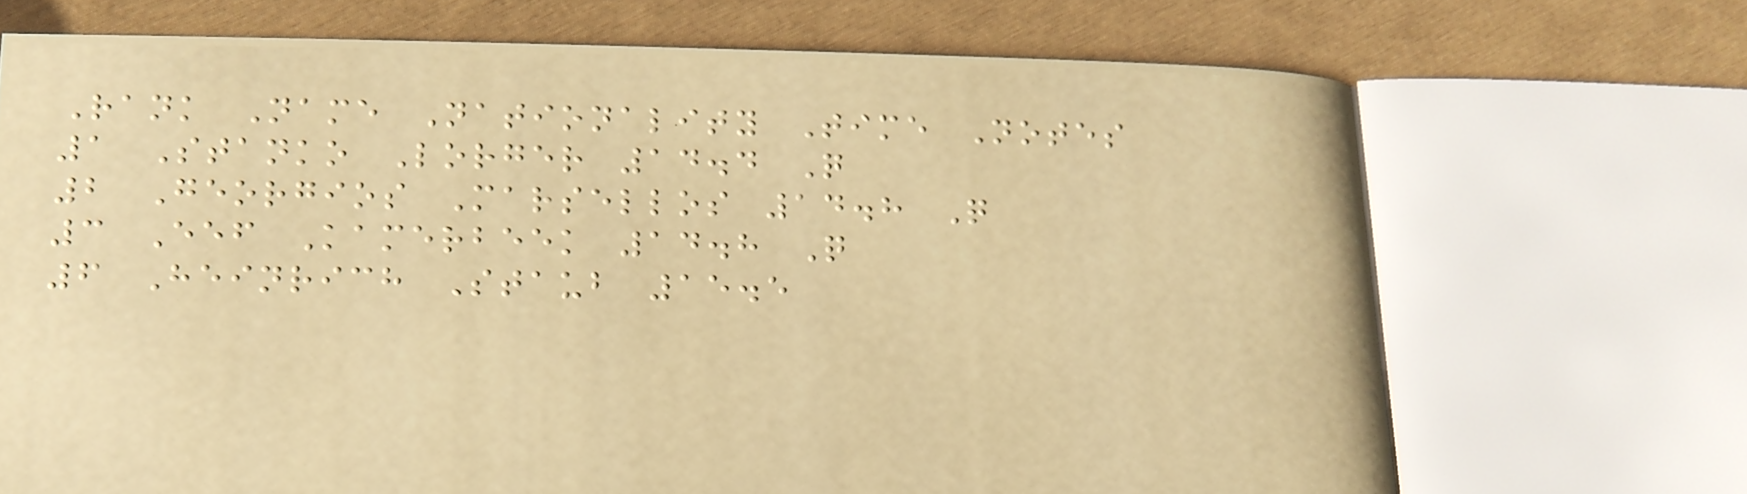Rank Name Nationality Time Notes
1 Stanko Lorger 14.4 Q
2 Georgios Marsellos 14.8 Q
3 Eef Kamerbeek 14.8 Q
6 Heinrich Staub 15.5
